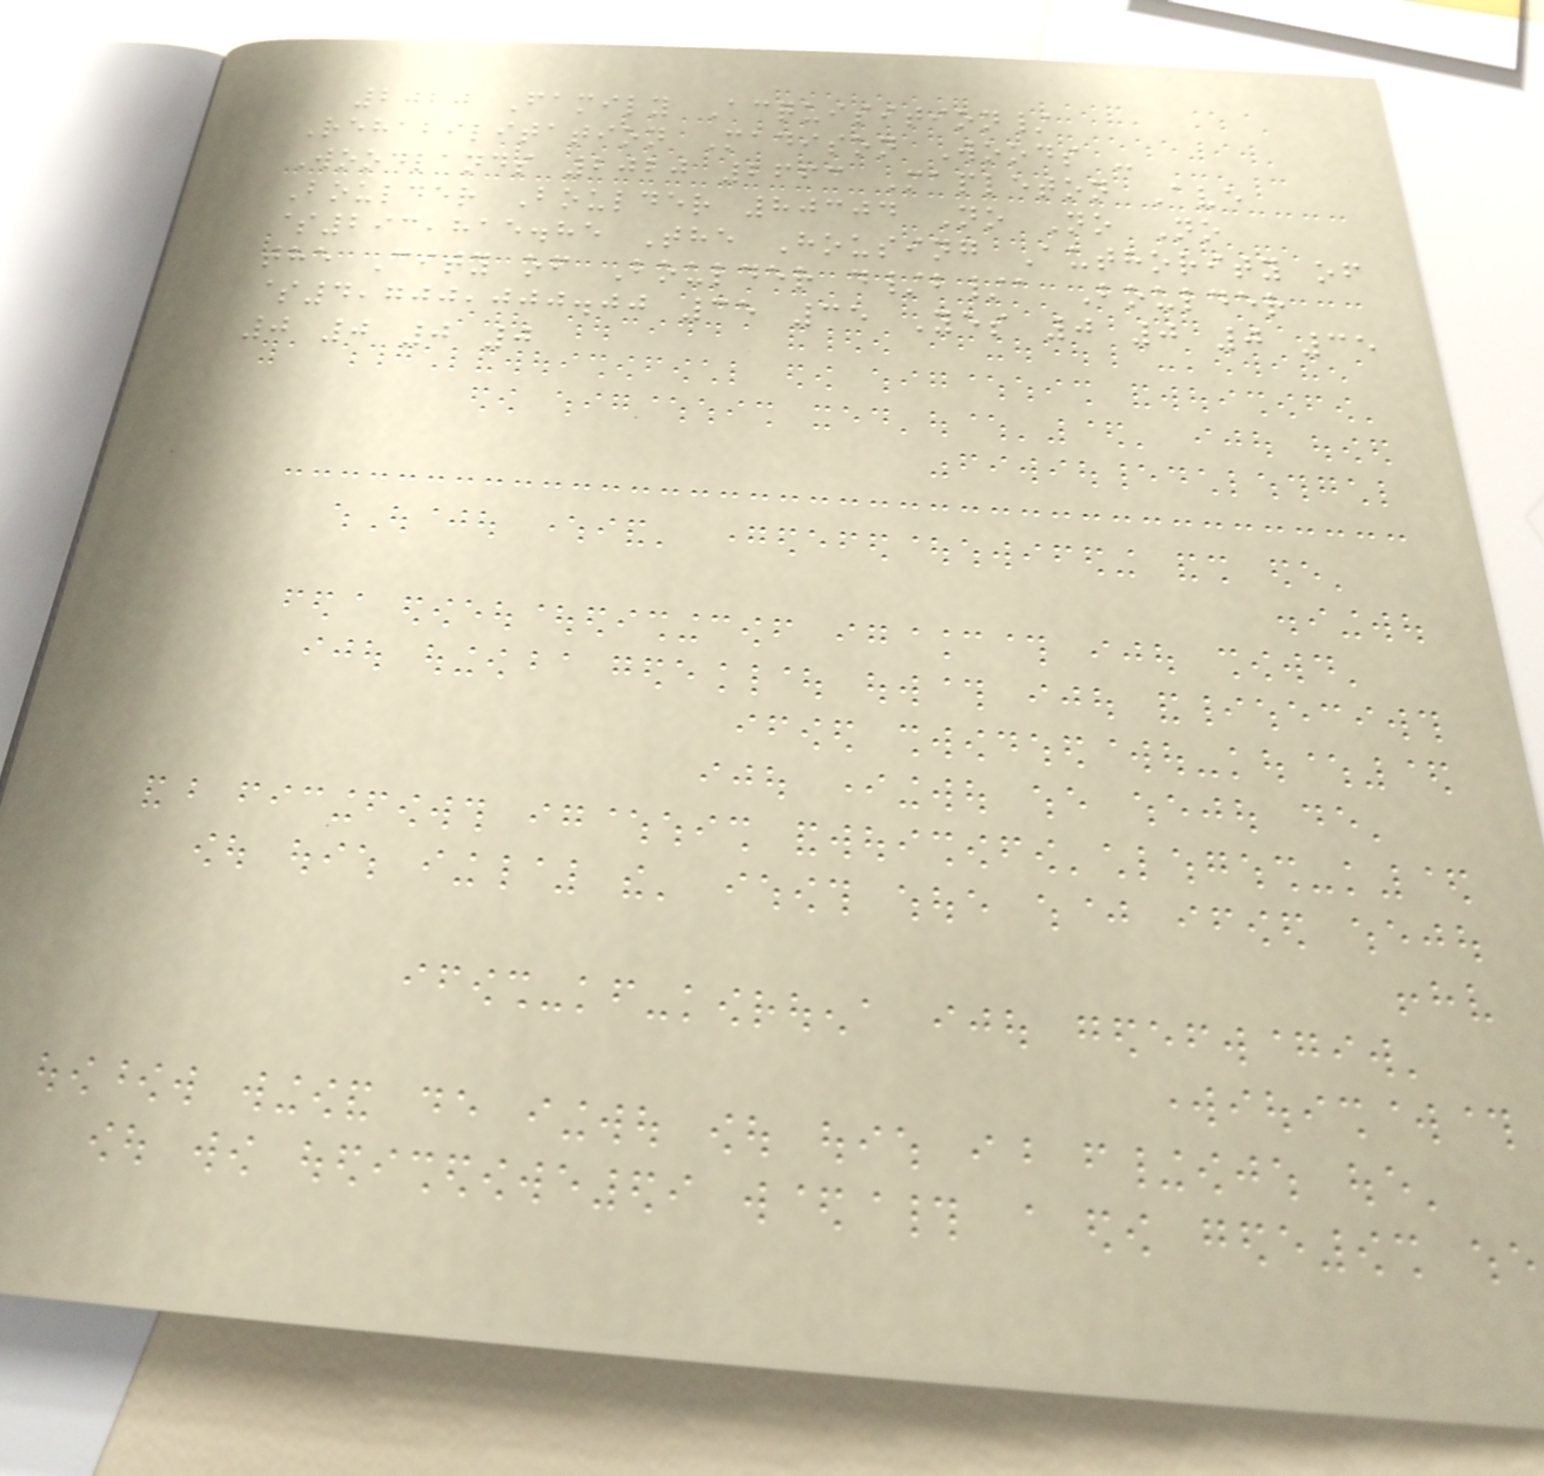2020 Family Acquisition/
Rehabilitation Madison Woods -
Woodlands 2020 2663 Mapleton Ave
Boulder Boulder 80304 No No No
$293,815.85 The Housing Authority of
the City of Boulder d/b/a Boulder
$4,700,000.00 35 35 Yes 0 0 0 35
0 0 0 0
